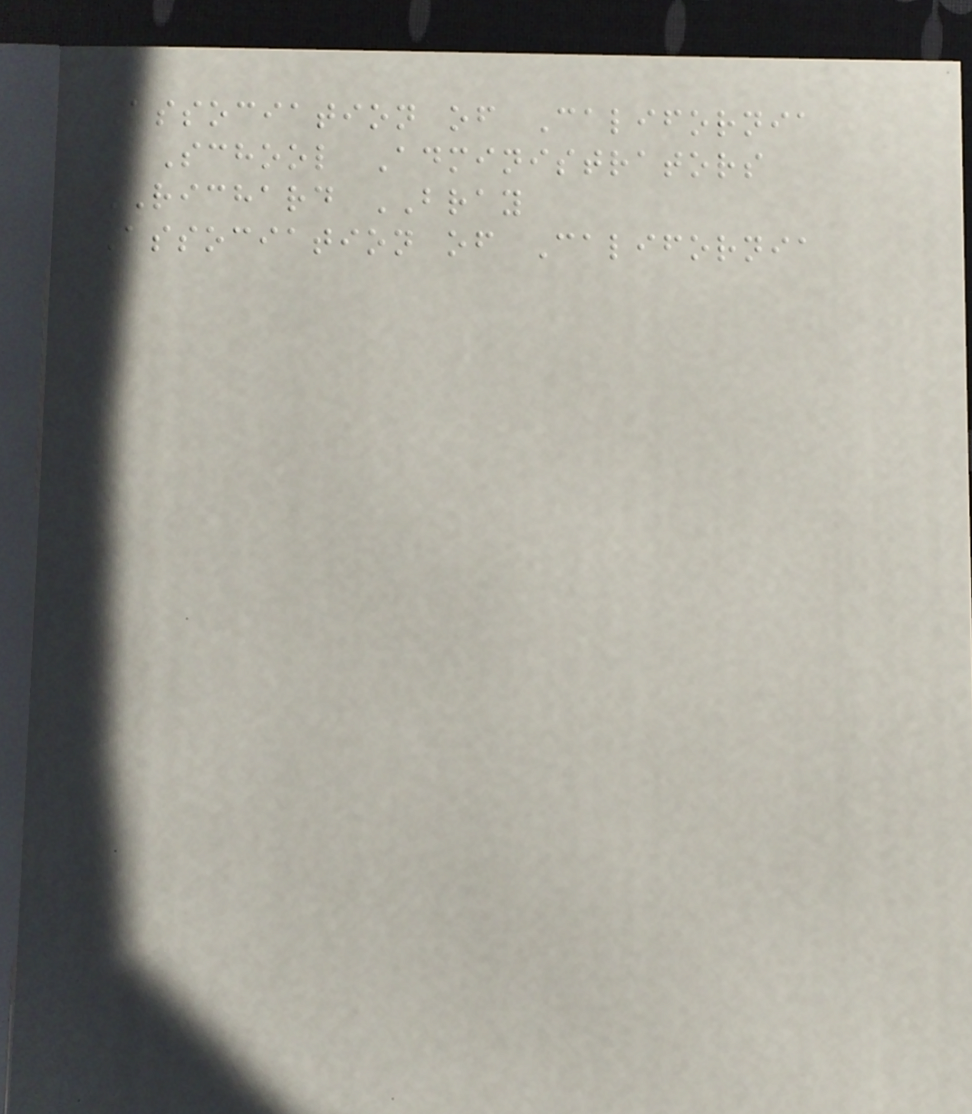Association of California
School Administrators
RICHARD BRAY
Association of California
